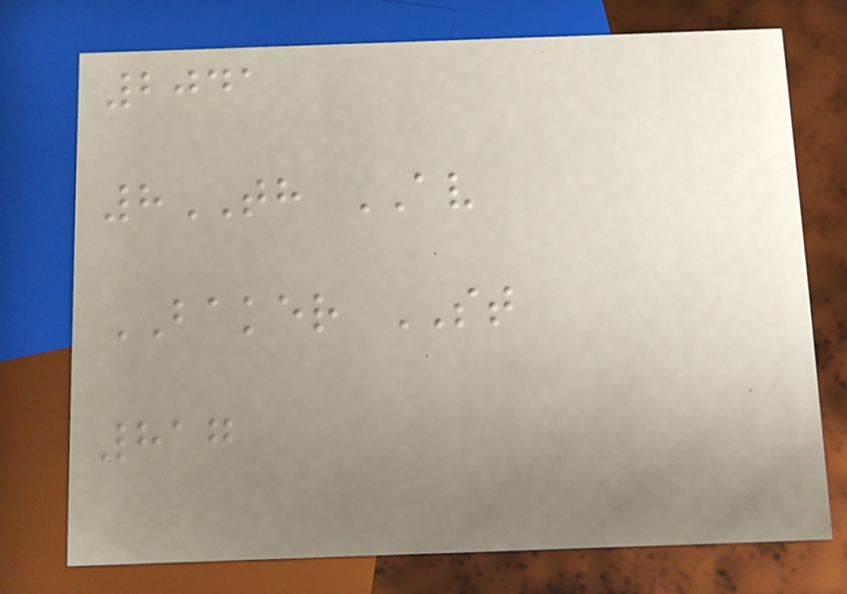2041
8TH AV
BAKER ST
817
